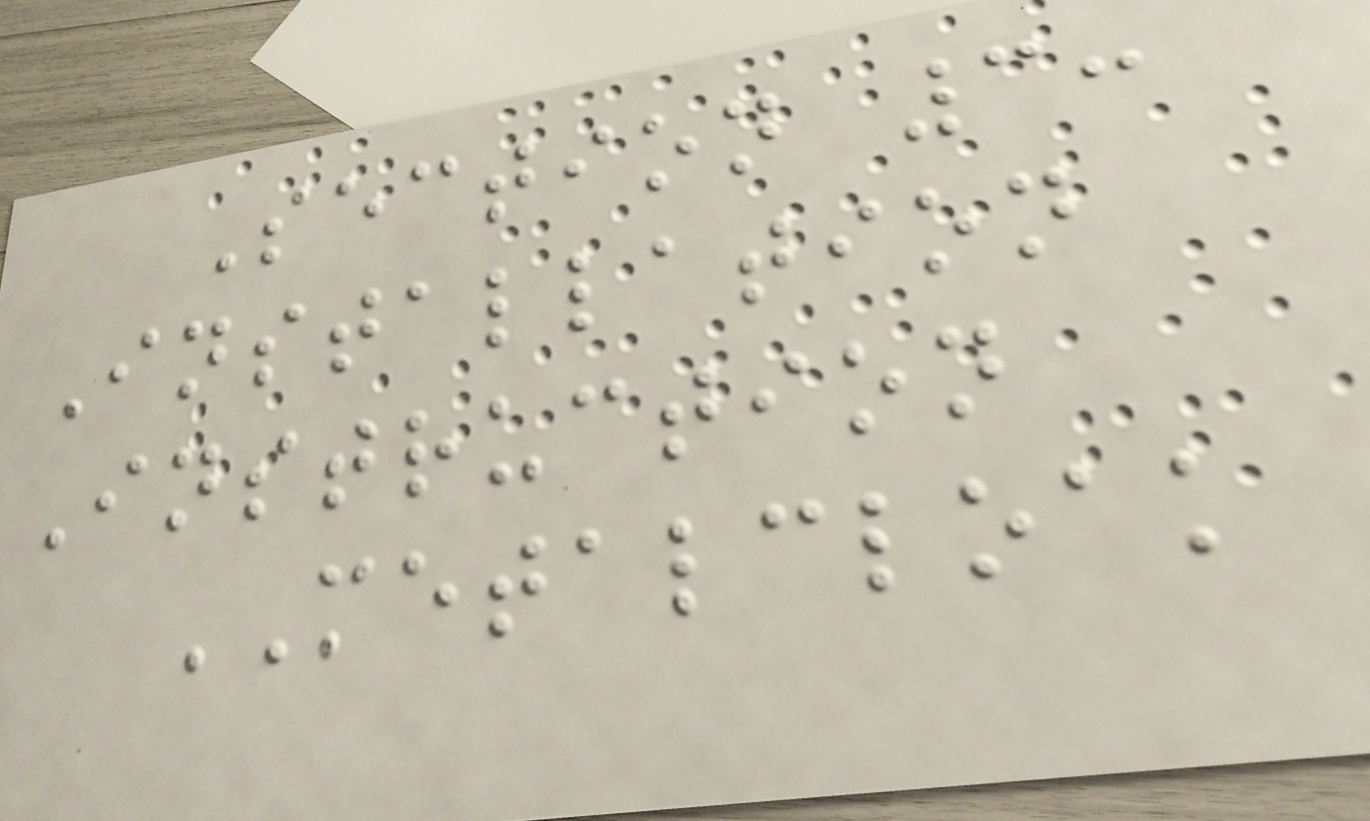Section 3:
Installation
Instruction
METALCLOAK
